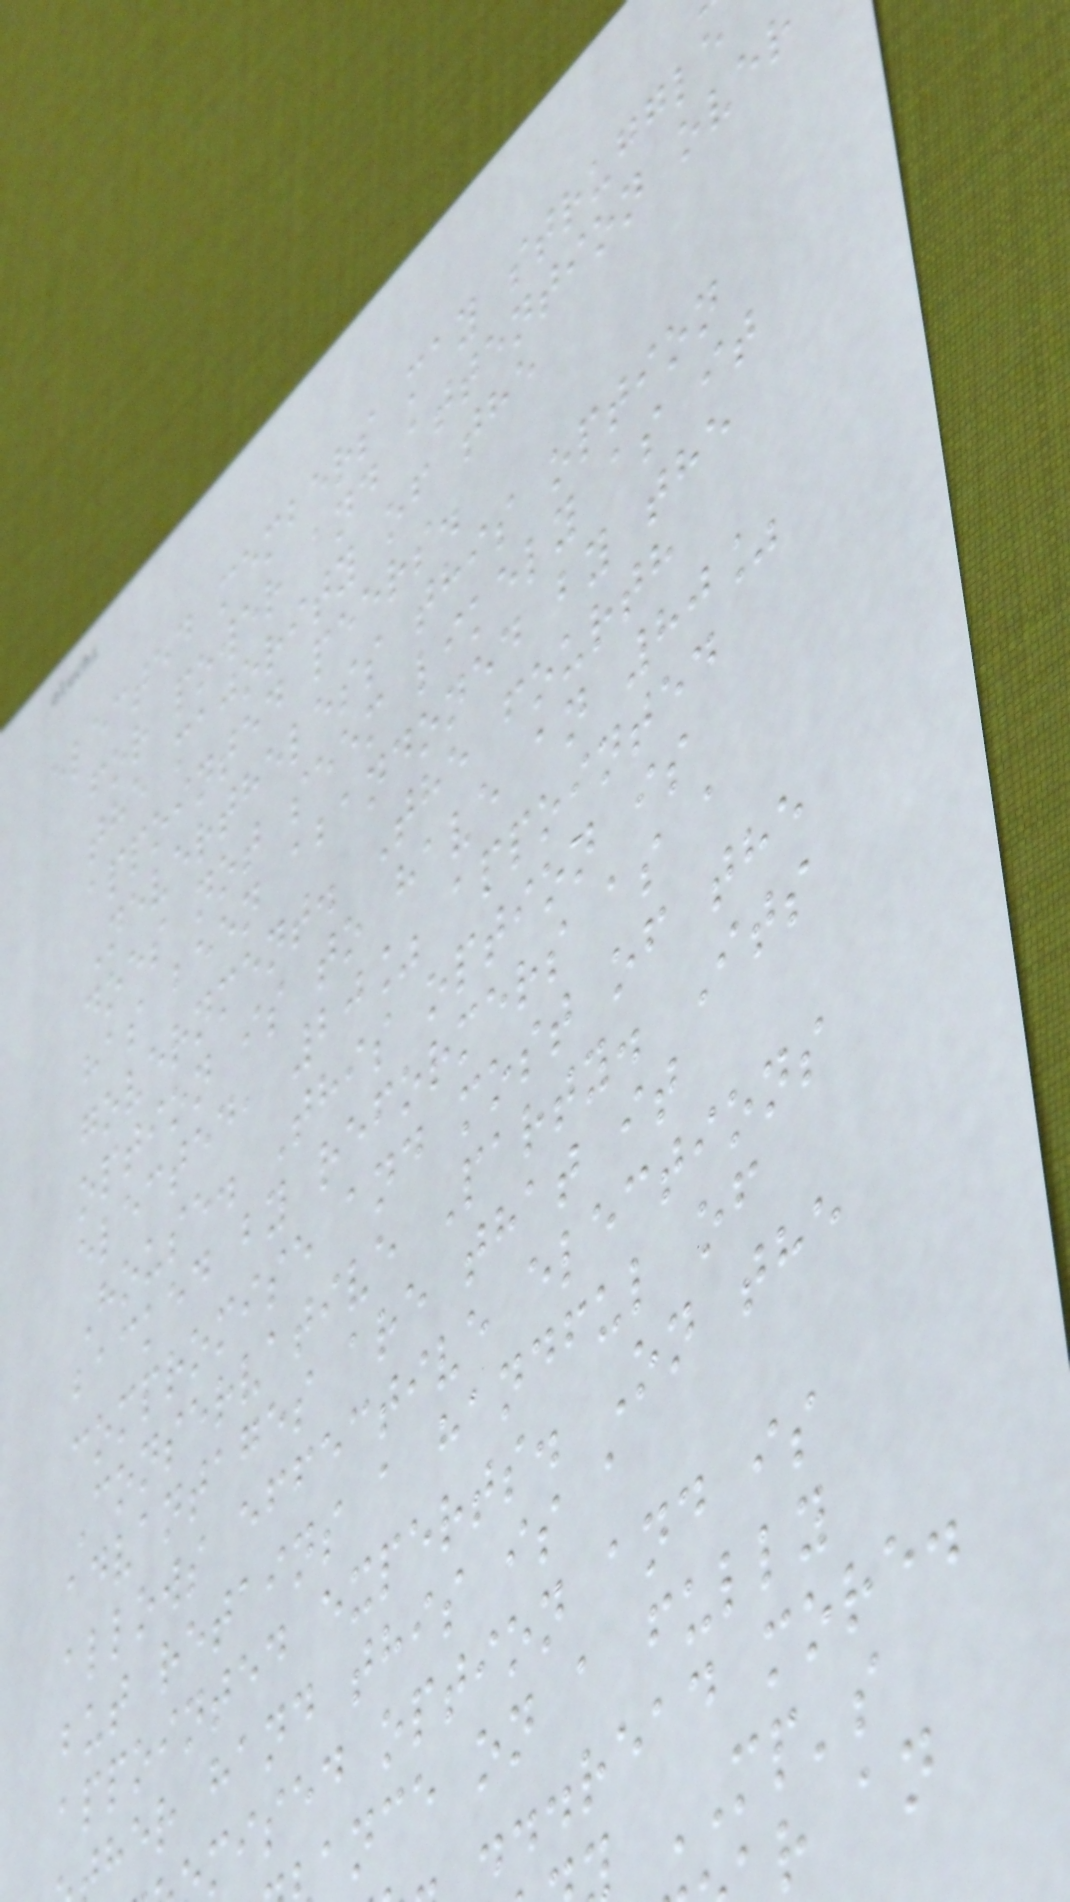elected members may struggle
for power and attention over
the majority of the
appointed peers.
Nevertheless this option
does not seem likely as it
has been abandoned by the
government. The fourth
option is to have an 80%
elected, 20% appointed
House. This option is
backed by reformers as a
compromise and most of the
Conservative Party. Its
advantages are that it
allows effective elections
but retains a handful of
appointed experts. On the
her hand this is a
mised option and is
ance on a fully
...read more.
